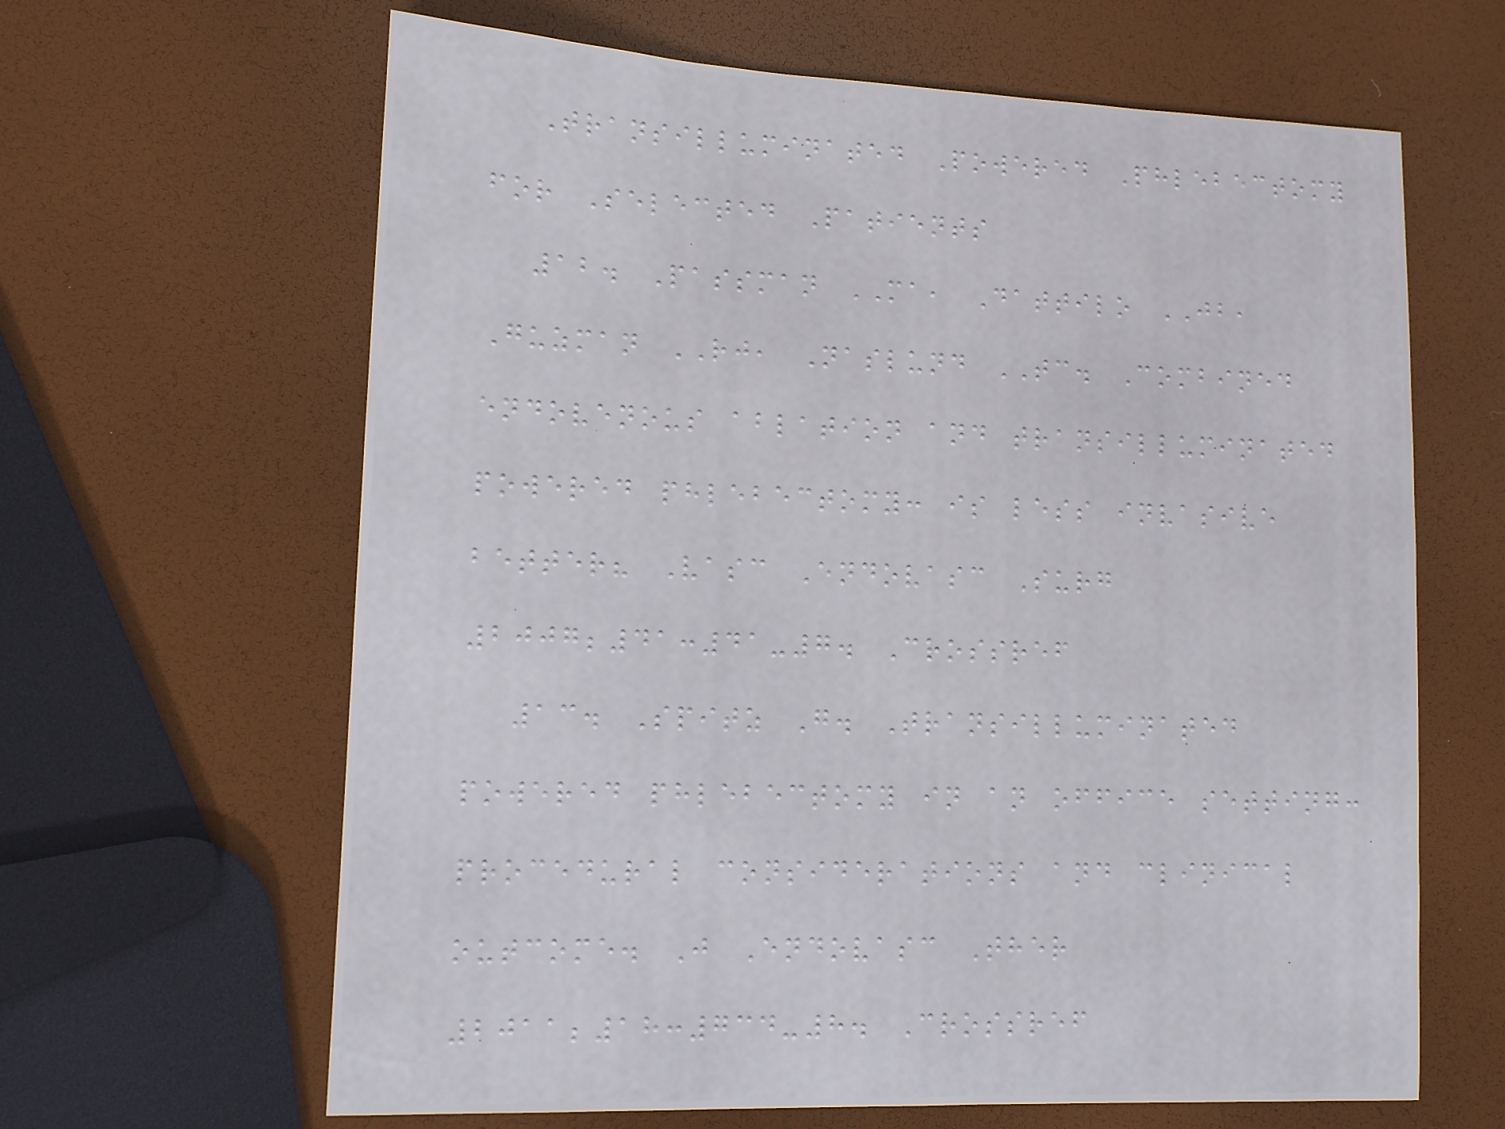Transilluminated Powered Phlebectomy
for Selected Patients
12. Passman MA, Dattilo JB,
Guzman RJ, Naslund TC. Combined
endovenous ablation and transilluminated
powered phlebectomy: is less invasive
better? Vasc Endovasc Surg
2007;41:41-7. Crossref
13. Spitz G. Transilluminated
powered phlebectomy in an office setting:
procedural considerations and clinical
outcome. J Endovasc Ther
2011;18:734-8. Crossref
